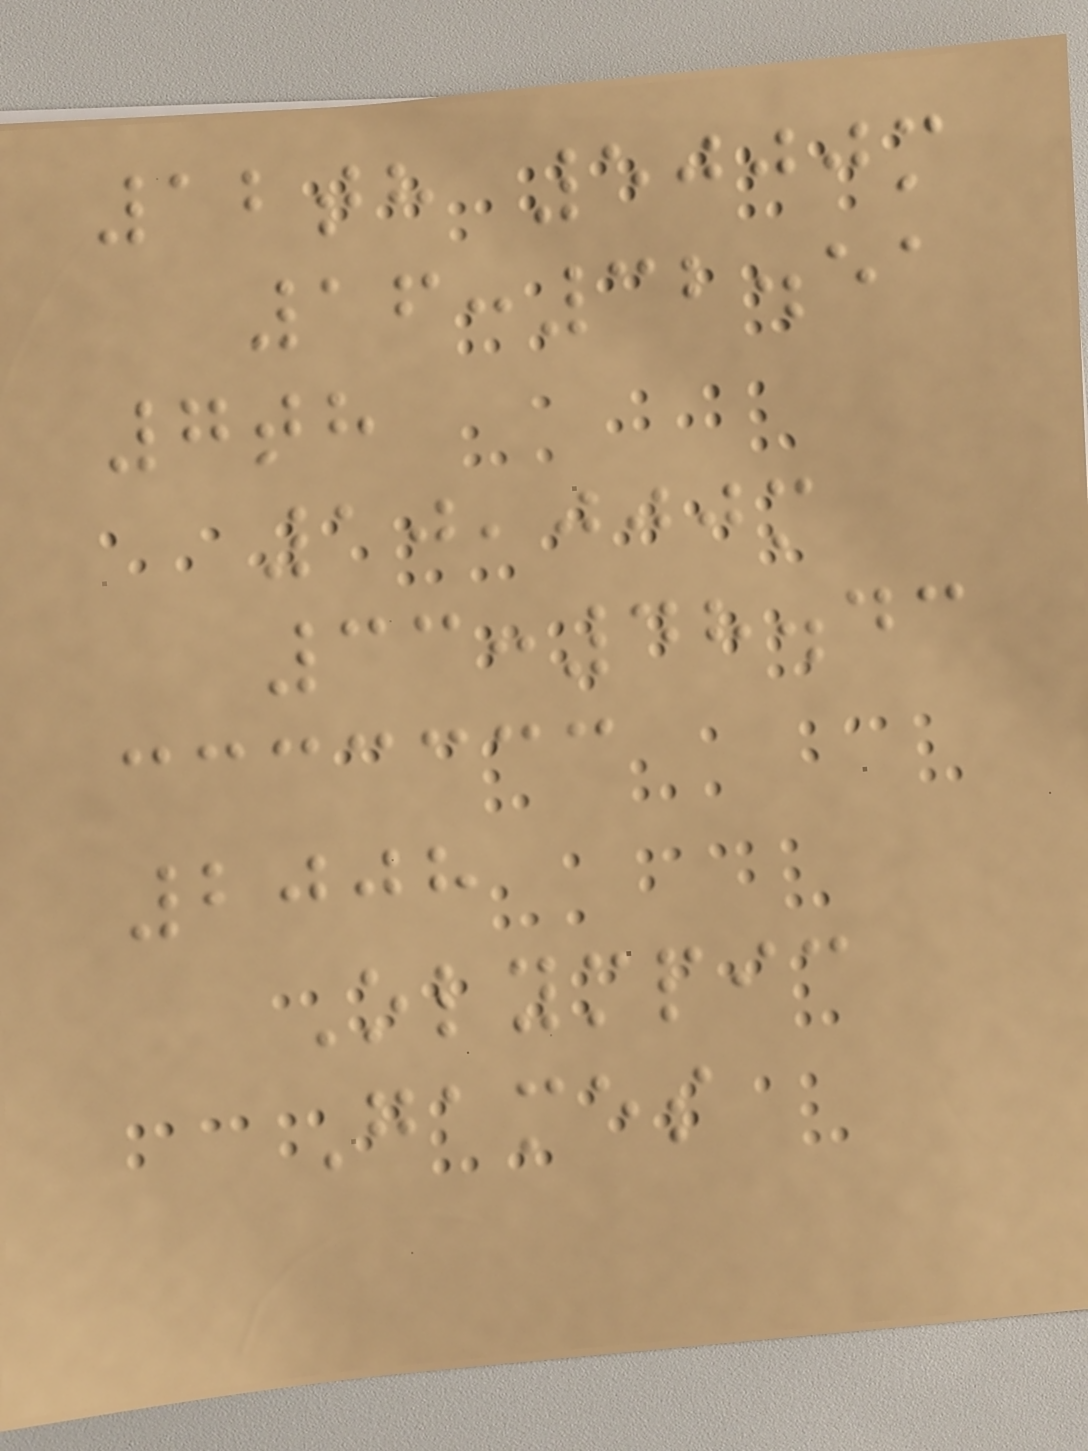12th 5000m
16:32.51
7th
10,000m
33:48.43
2008
Olympic
Games
